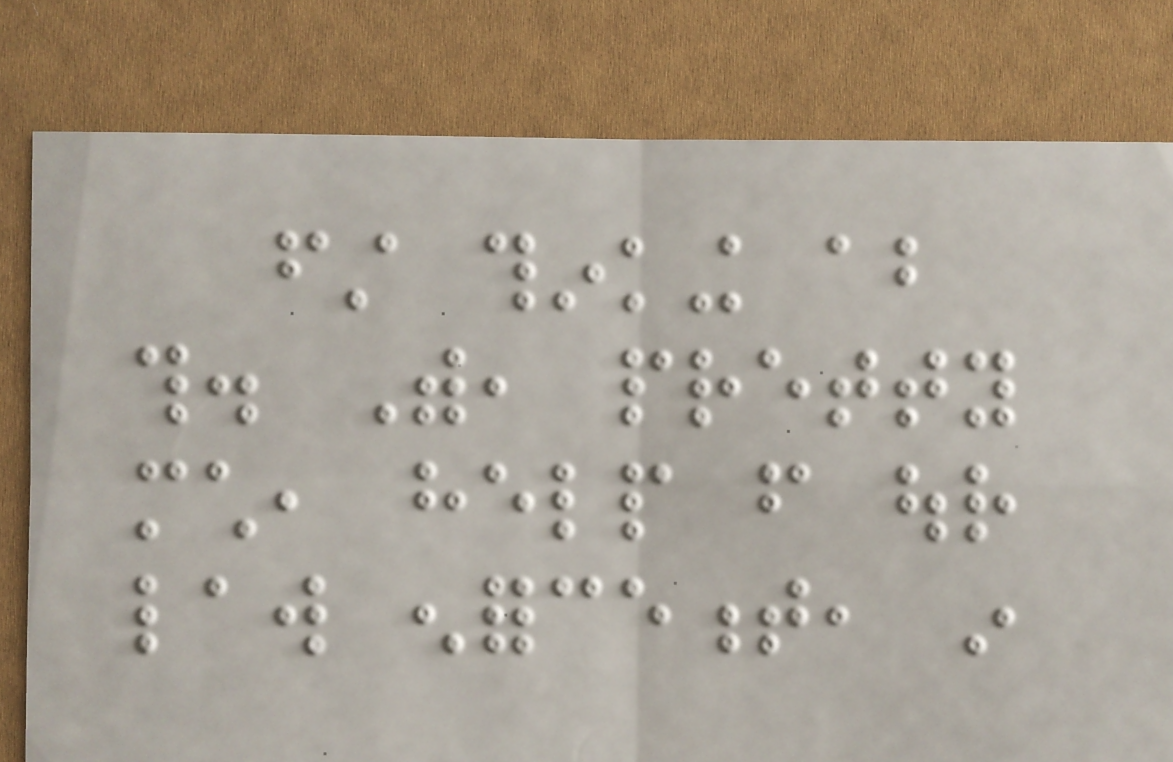first thinking about
this. With, pretty
much, help from our
law enforcement, in
